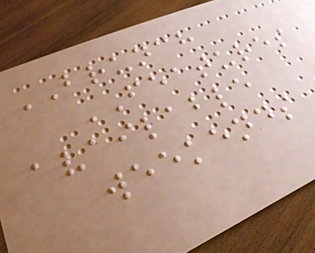BRUNCH
FEATURES
available
weekends
